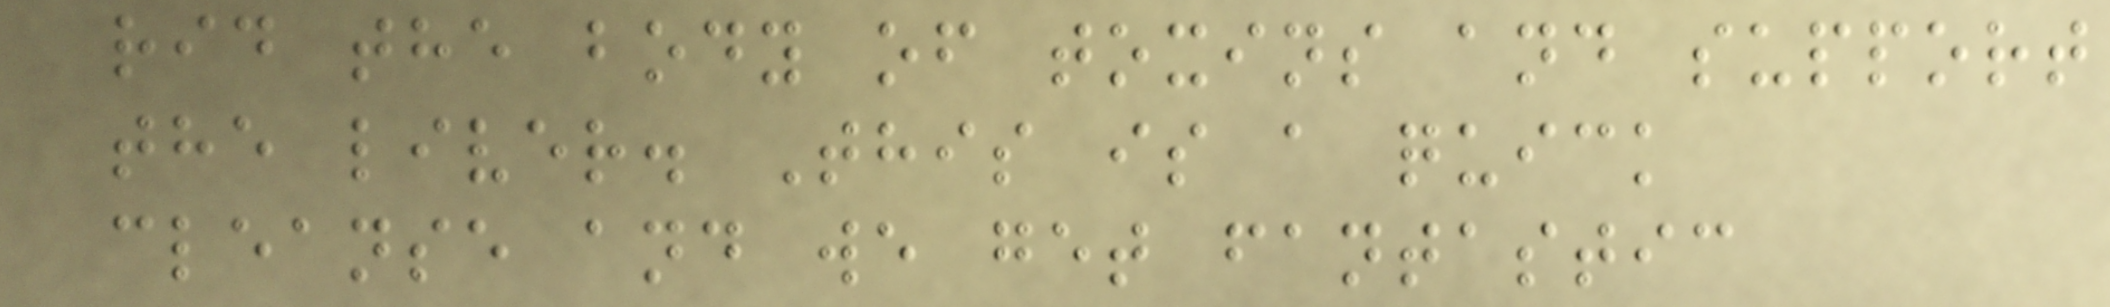rid the body of toxins and support
the liver. This is a quick
cleanse and we get fantastic
